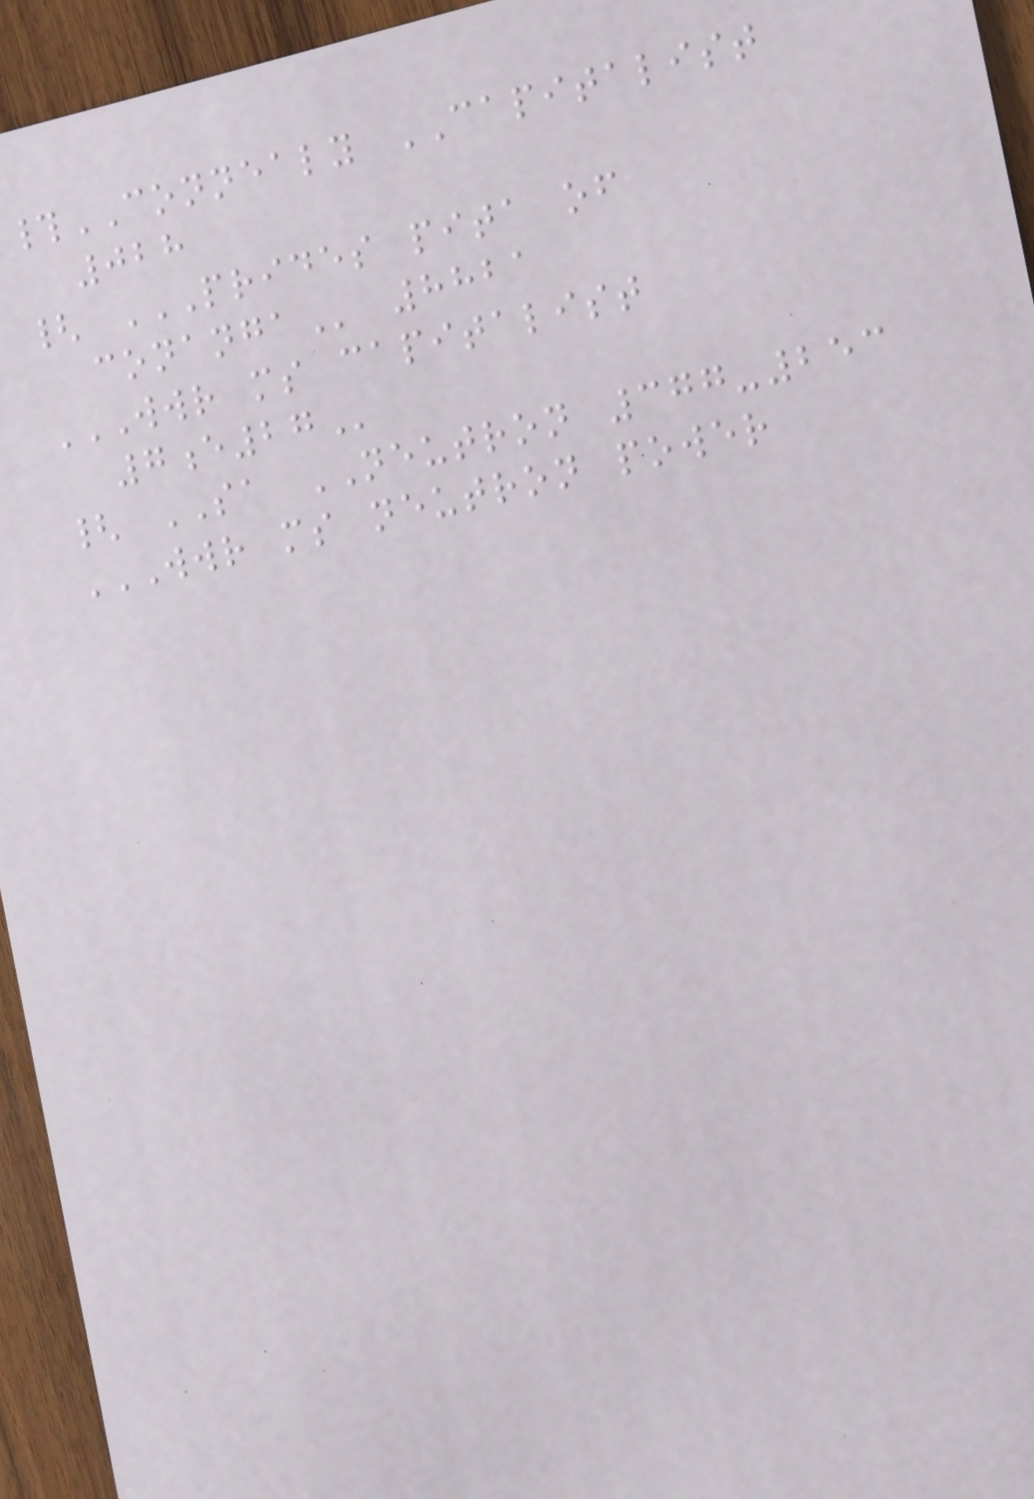#CONNEALY CAPITALIST
028
{ PRIDES PITA OF
CONANGA 8821
WWR MS CAPITALIST
7E27
{ SA NEUTRON 377-253
WWR MS NEUTRON POWER
